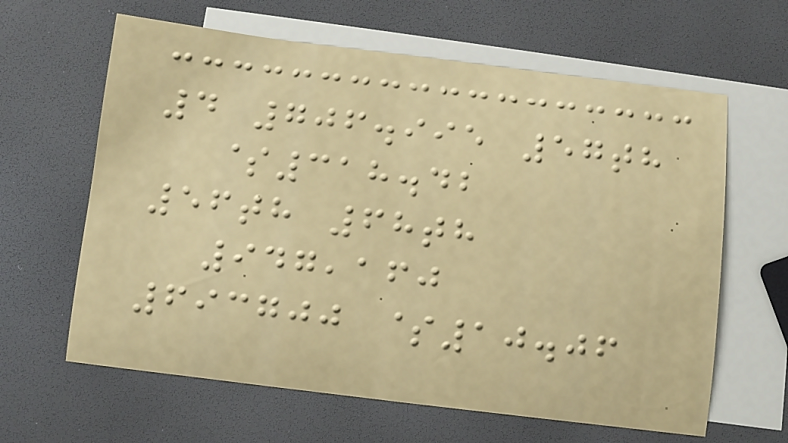4 706.995 57th
$318.42
56th 68th
947,160
693700 $10.06
